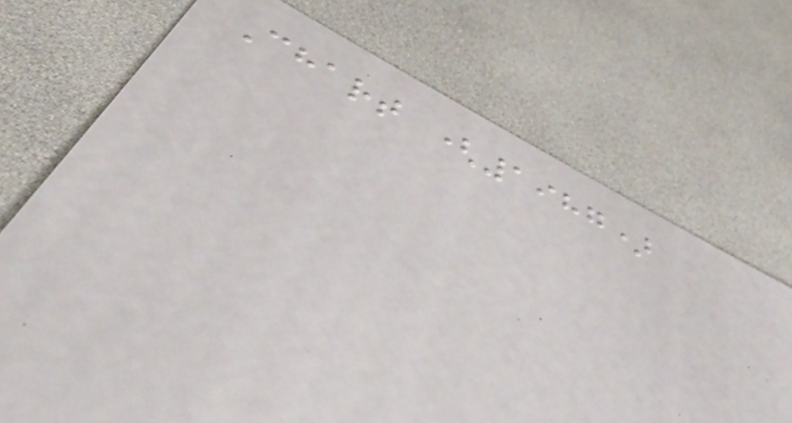Chart (1987)
